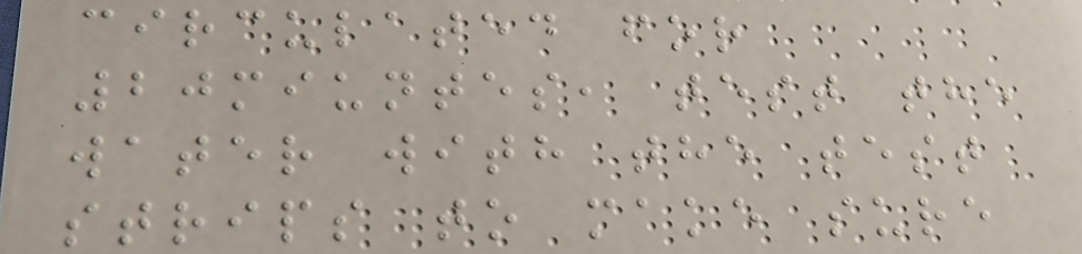circulated for
20miuntes, test the
water with the test
strips to make sure
